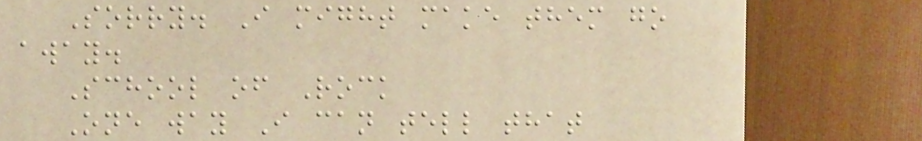Sorry. I might make them go
away.
School of Rock
One way I can tell that
